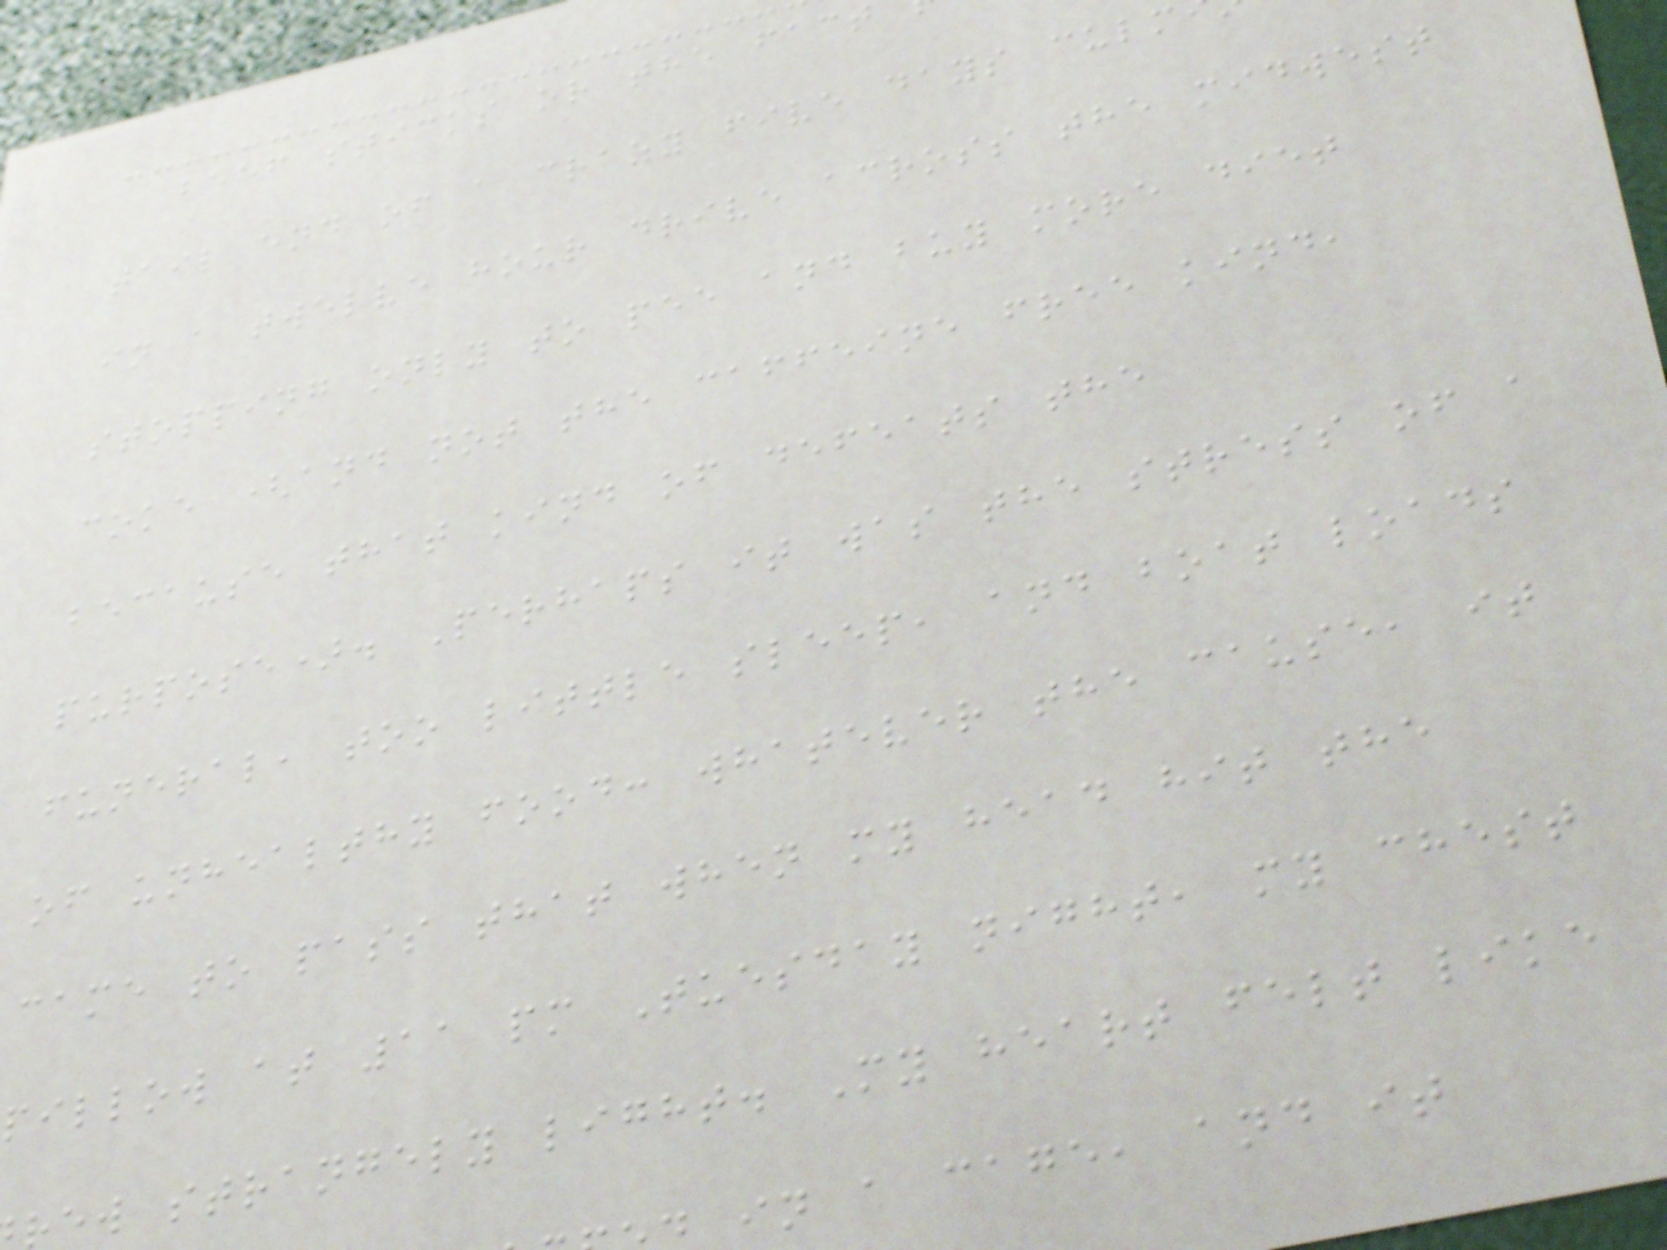beef sticks or the fact
tail end of a crazy five days culm
in a twelve hour drive across the midwest
stopping only to pee and buy more diet
coke (and not the caffeine free kind,
because that kind of defeats the
purpose). Perhaps it was the stress of a
funeral, too little sleep, and boat loads
of unhealthy food: whatever the cause, it
came to pass that when my head hit the
pillow at 11 pm Tuesday night, my chest
ew strangely light. My heart felt like
in a cage, and it
